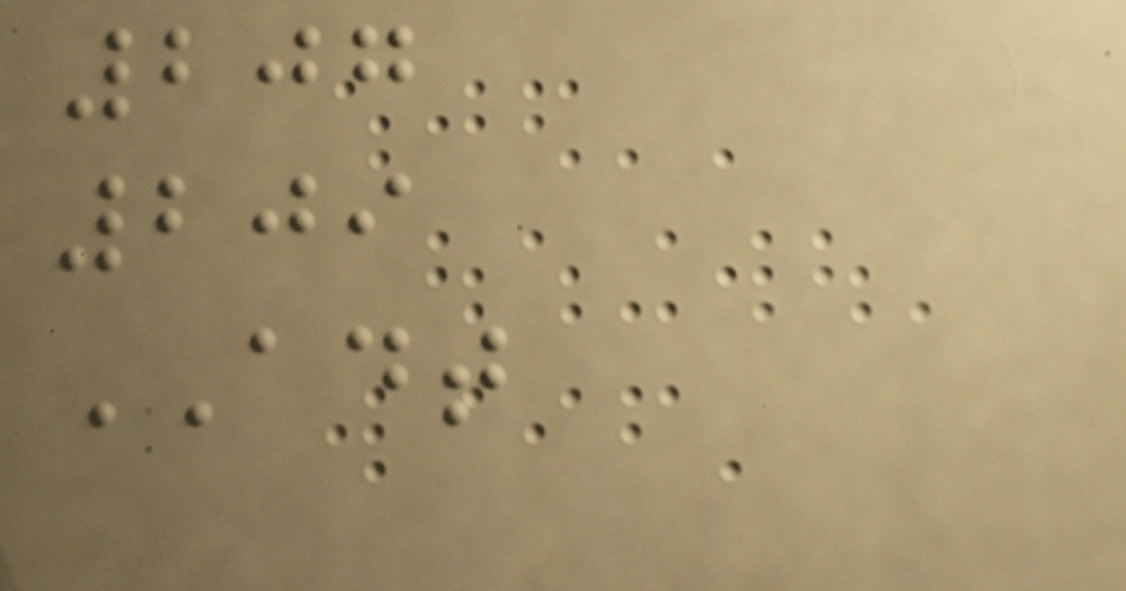207
209
ADT
